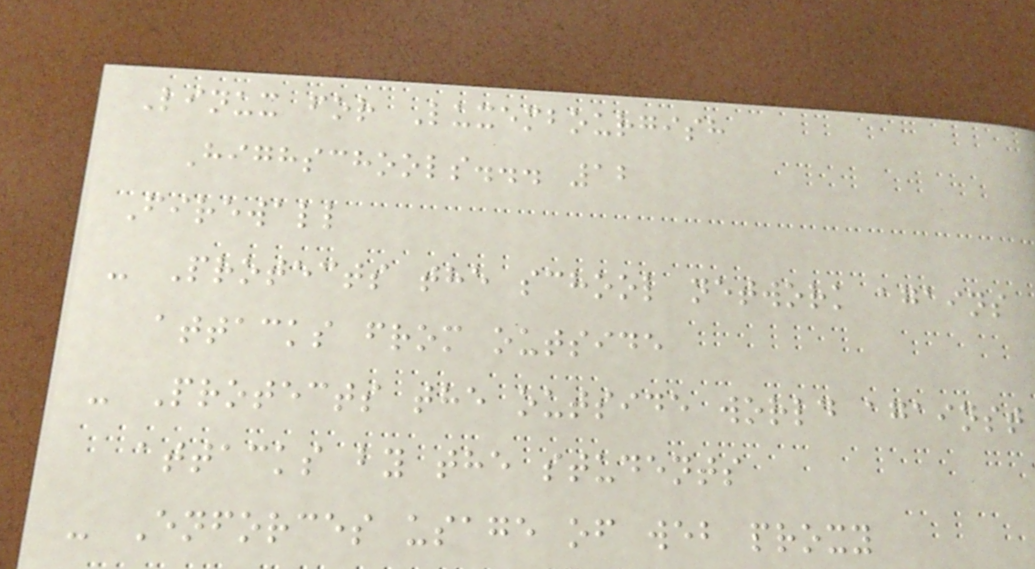Linux for Luxembourgish
Highschools... 12
Firewall
- Protects the school network agains
attacks from outside
- Protects the outside world against
attacks by the students
- Enforces usage of web proxy
